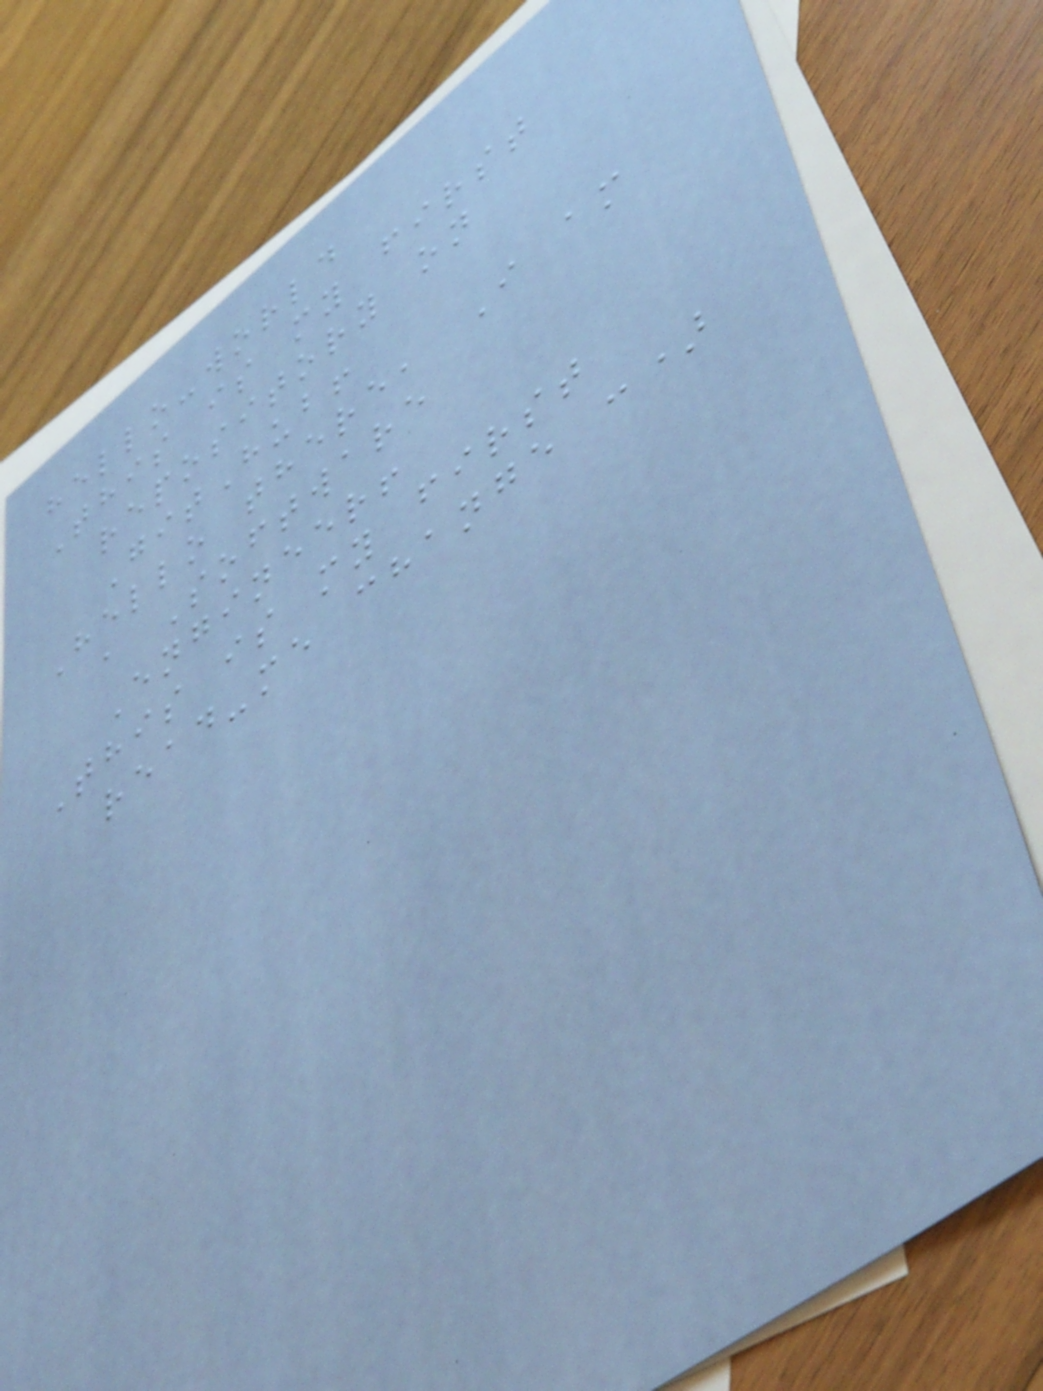hello-world
This is my first
repository on
GitHub!
Hello there, I am
a Software
Engineer!
This is my first
read-me change :)
